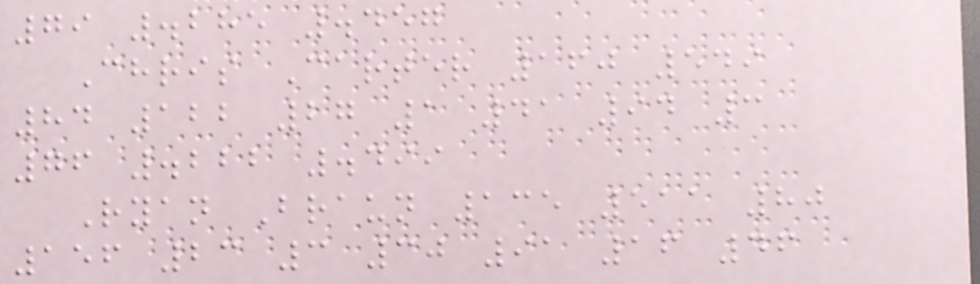79 .285 .457
Chris Carter 160 549
84 122 27 1 41 94 3
76 .222 .499
Ryan Braun 135 511 80
156 23 3 30 91 16 46
